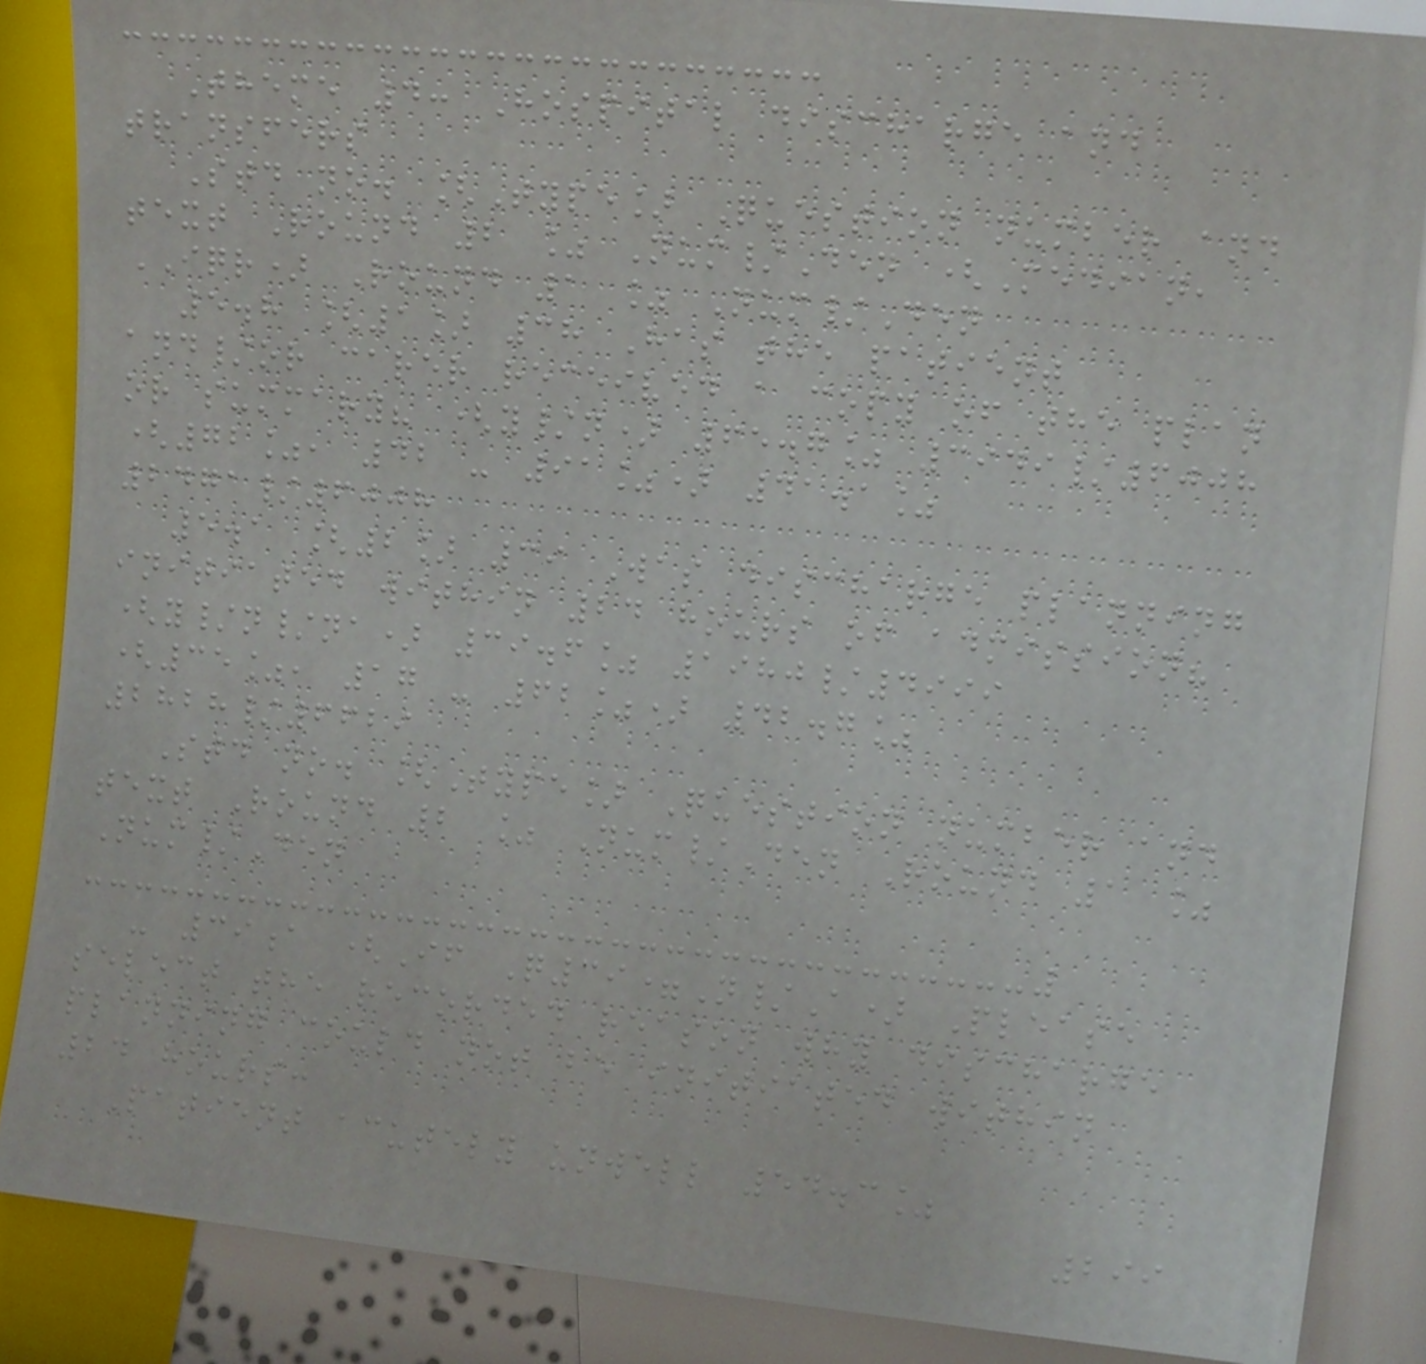Theme 4: Hospital discharge and
transfers
Std no. [Type] Question number and
text Round 2 % Num/Den (Median,
IQR) Round 1 % Num/Den
5.8 [1] 38 Has the patient
and/or carer received a copy of the plan
or summary? (y/n) 65.7% 3949/6008
(72%, 42 - 91%) 41.1%
2471/6008
5.1 [2] 39 Was discharge planning
initiated within 24 hours of admission?
(y/n/na) 39.6% 1980/4999
(35%, 17 - 62%) 42.7%
2828/6629
Std no. [Type] Question number and
text Round 2 % Num/Den Round 1 %
Num/Den
- 39a (If Q39=N/A) Please
select the recorded reason why discharge
planning could not be initiated within
24 hours:
Patient acutely unwell 54.3%
299
